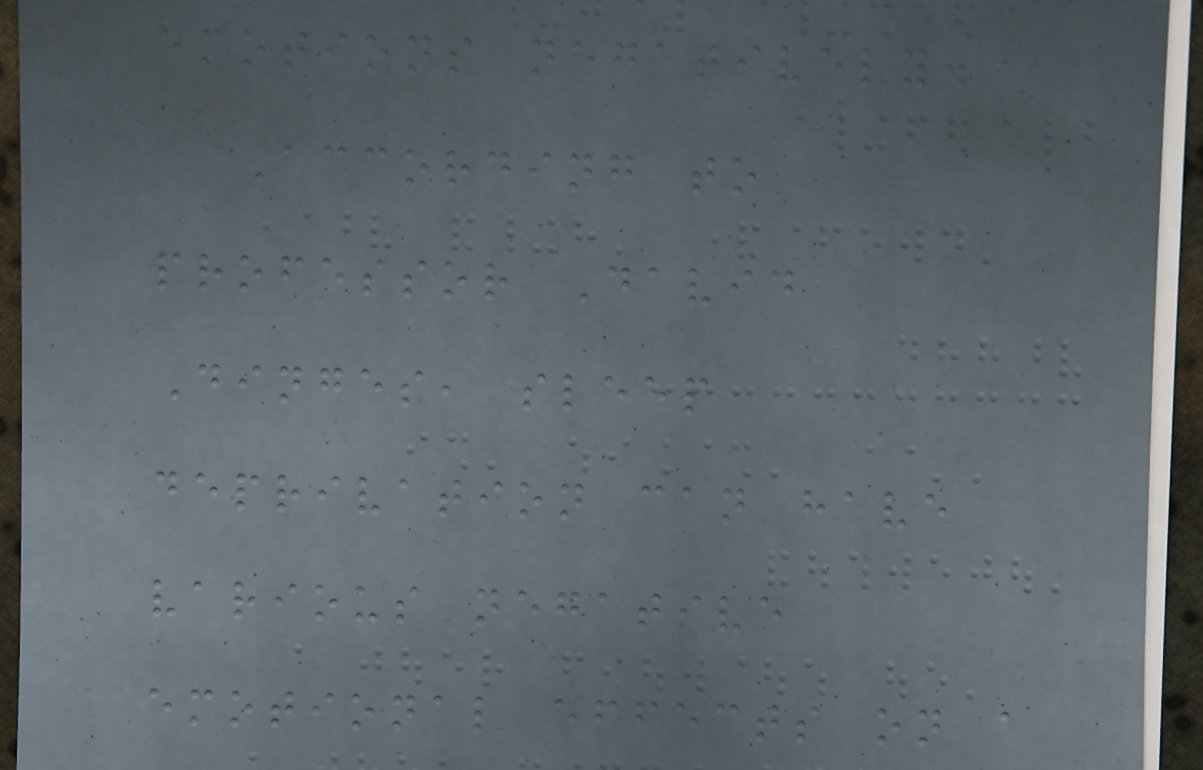emotions negatively.
According to
professor David
Dinges, sleep
deprivation can have
various negative
emotional effects on a
